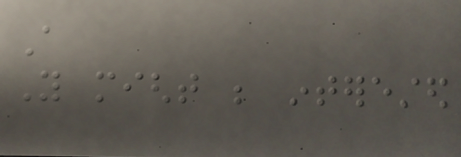A
You might be interested
